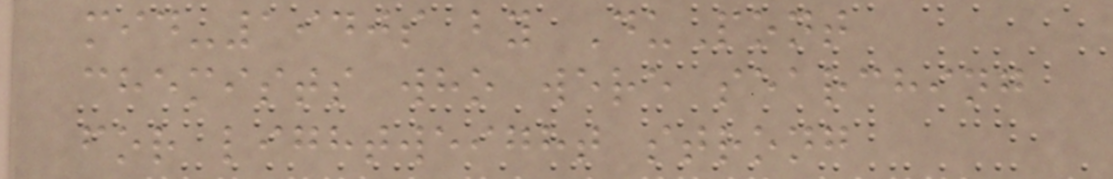mid-1940s by DuPont
chemists who were searching
for lightweight strong
